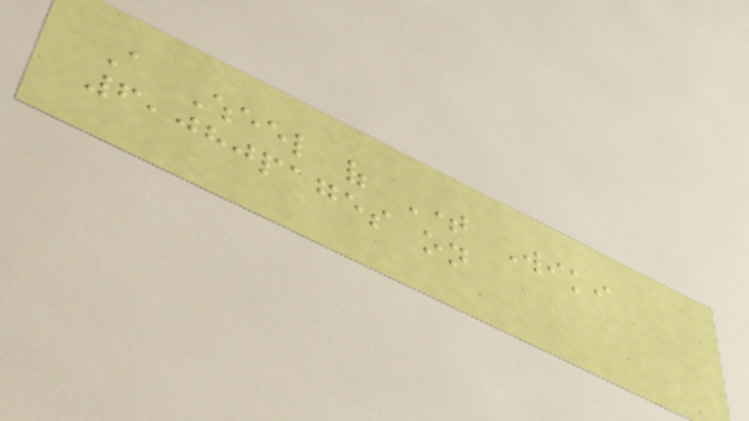A Wheel of Time Wiki
6,080pages on
